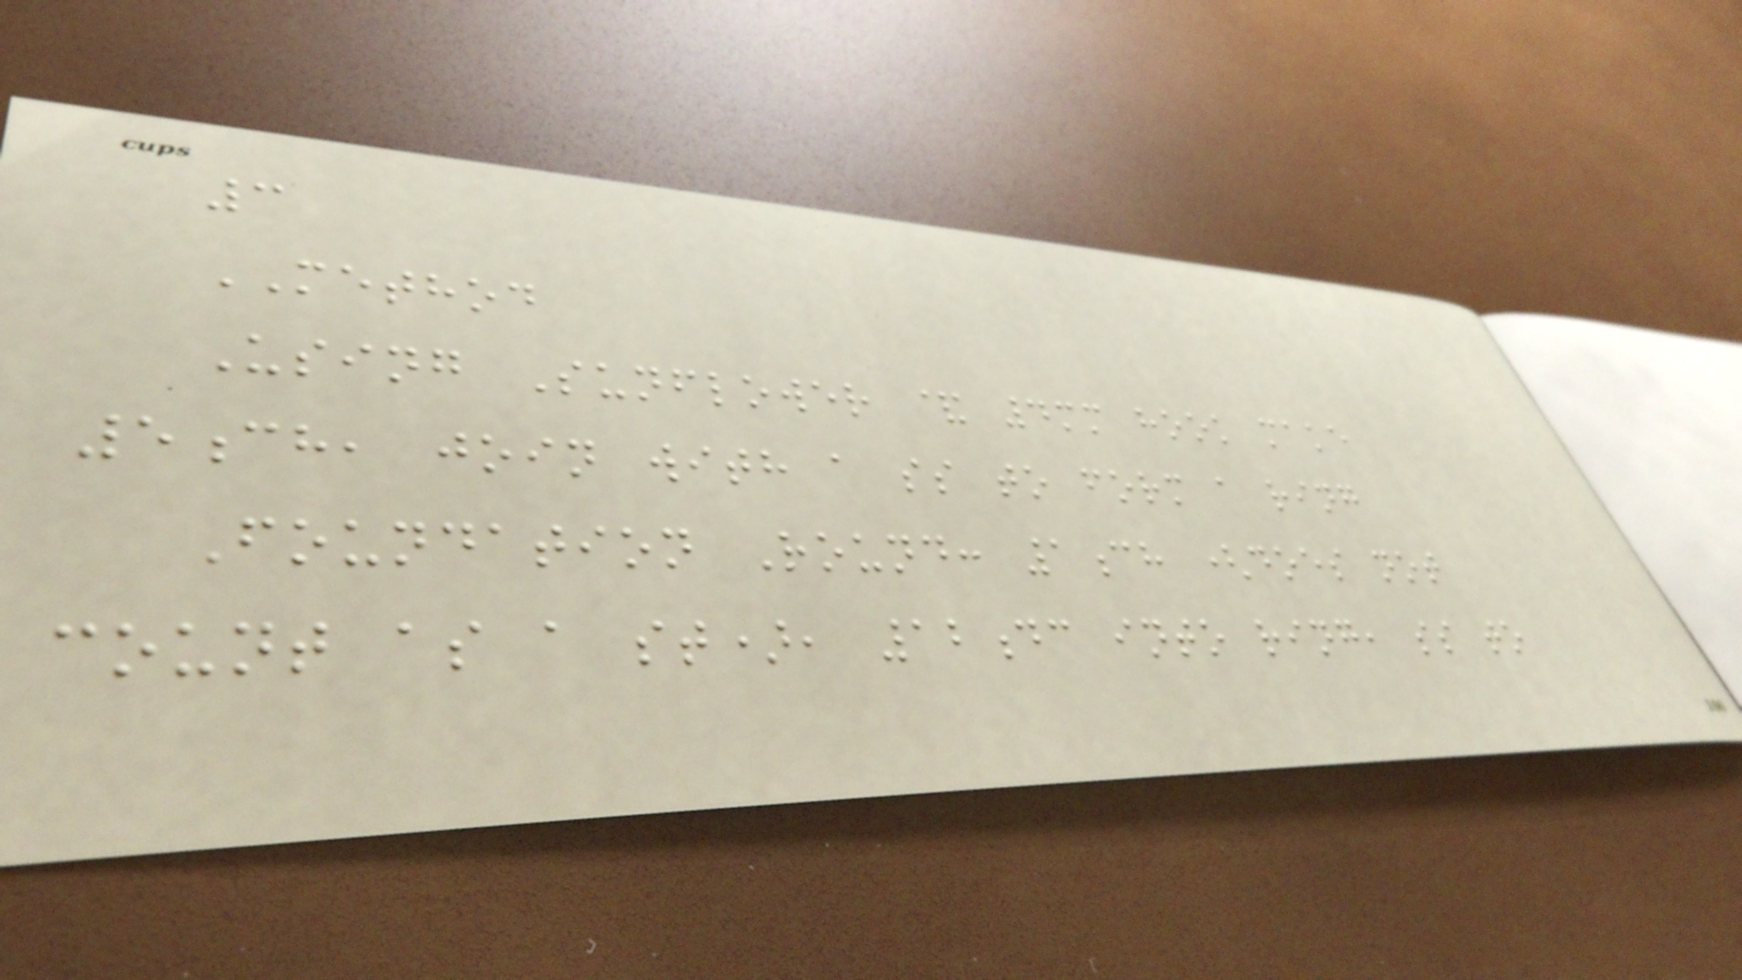3
METHOD
Using Sunflower & 4mm hook make
5ch, join with a ss to form a ring
Foundation Round: 1ch (does not
count as a st), 12dc into ring, ss to
